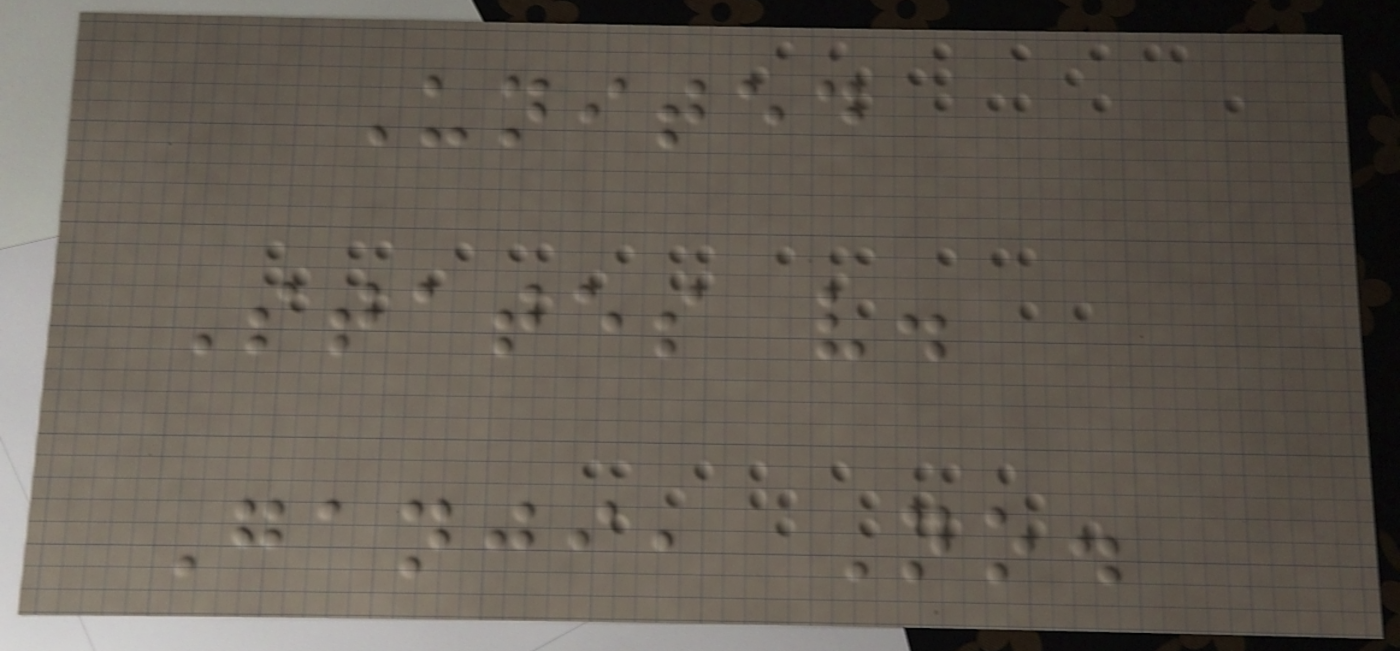United
States v.
Ganji, No.
